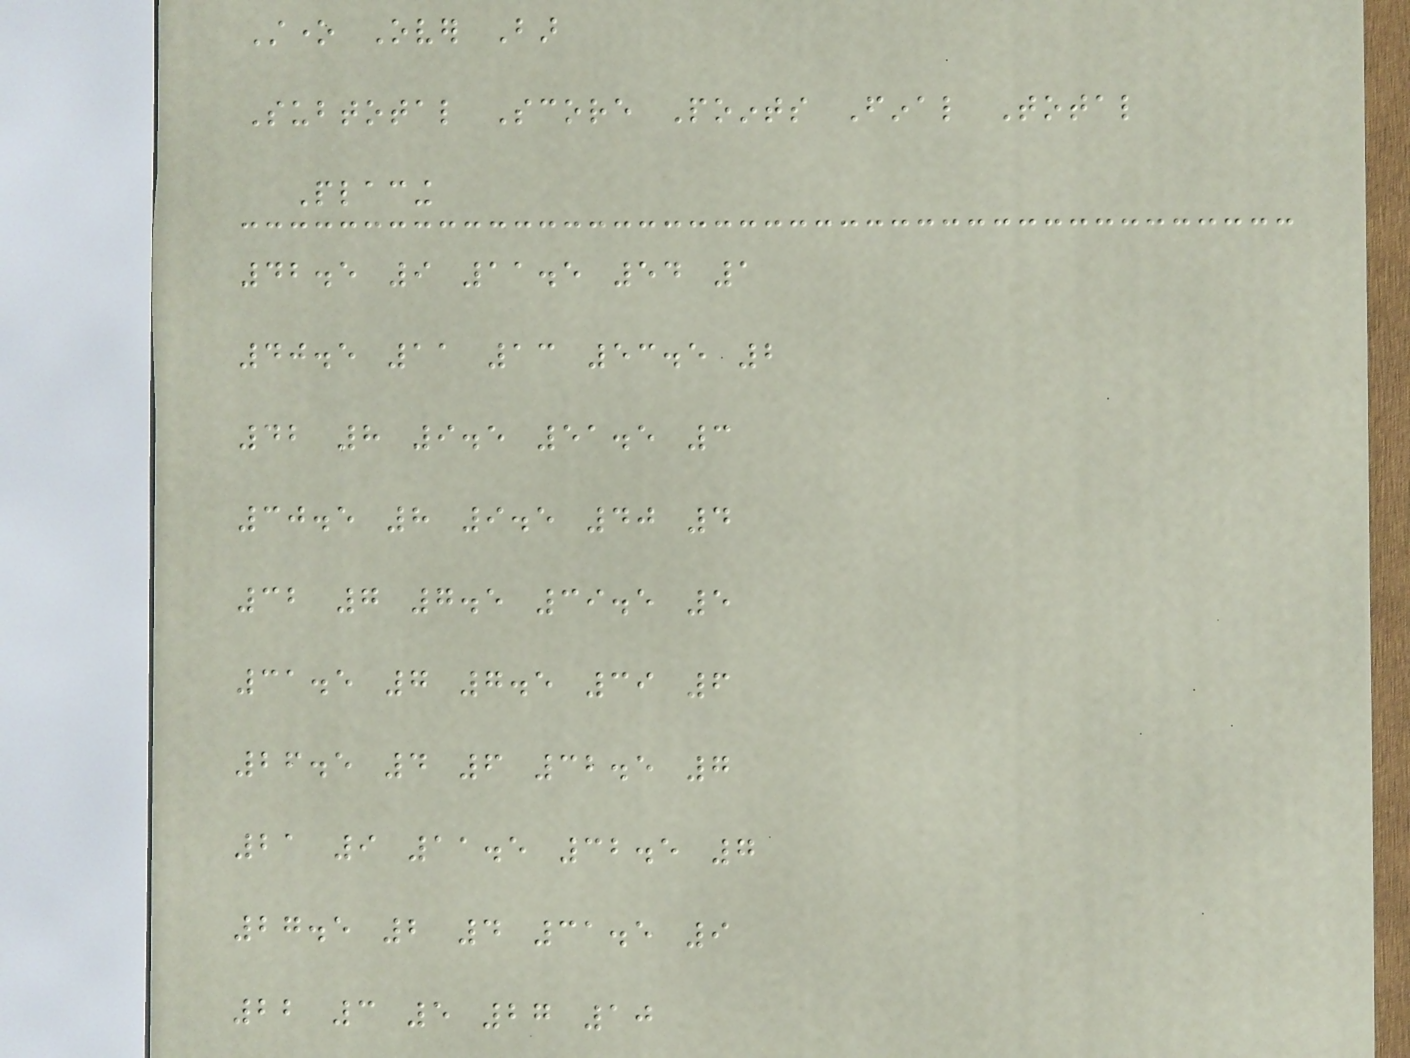Stone Over Bar
Subtotal Score Points Final Total
Placing
42.5 9 11.5 54 1
40.5 11 13 53.5 2
42 8 9.5 51.5 3
30.5 8 9.5 40 4
32 7 7.5 39.5 5
31.5 7 7.5 39 6
26.5 4 6 32.5 7
21 9 11.5 32.5 7
27.5 2 4 31.5 9
22 3 5 27 10
